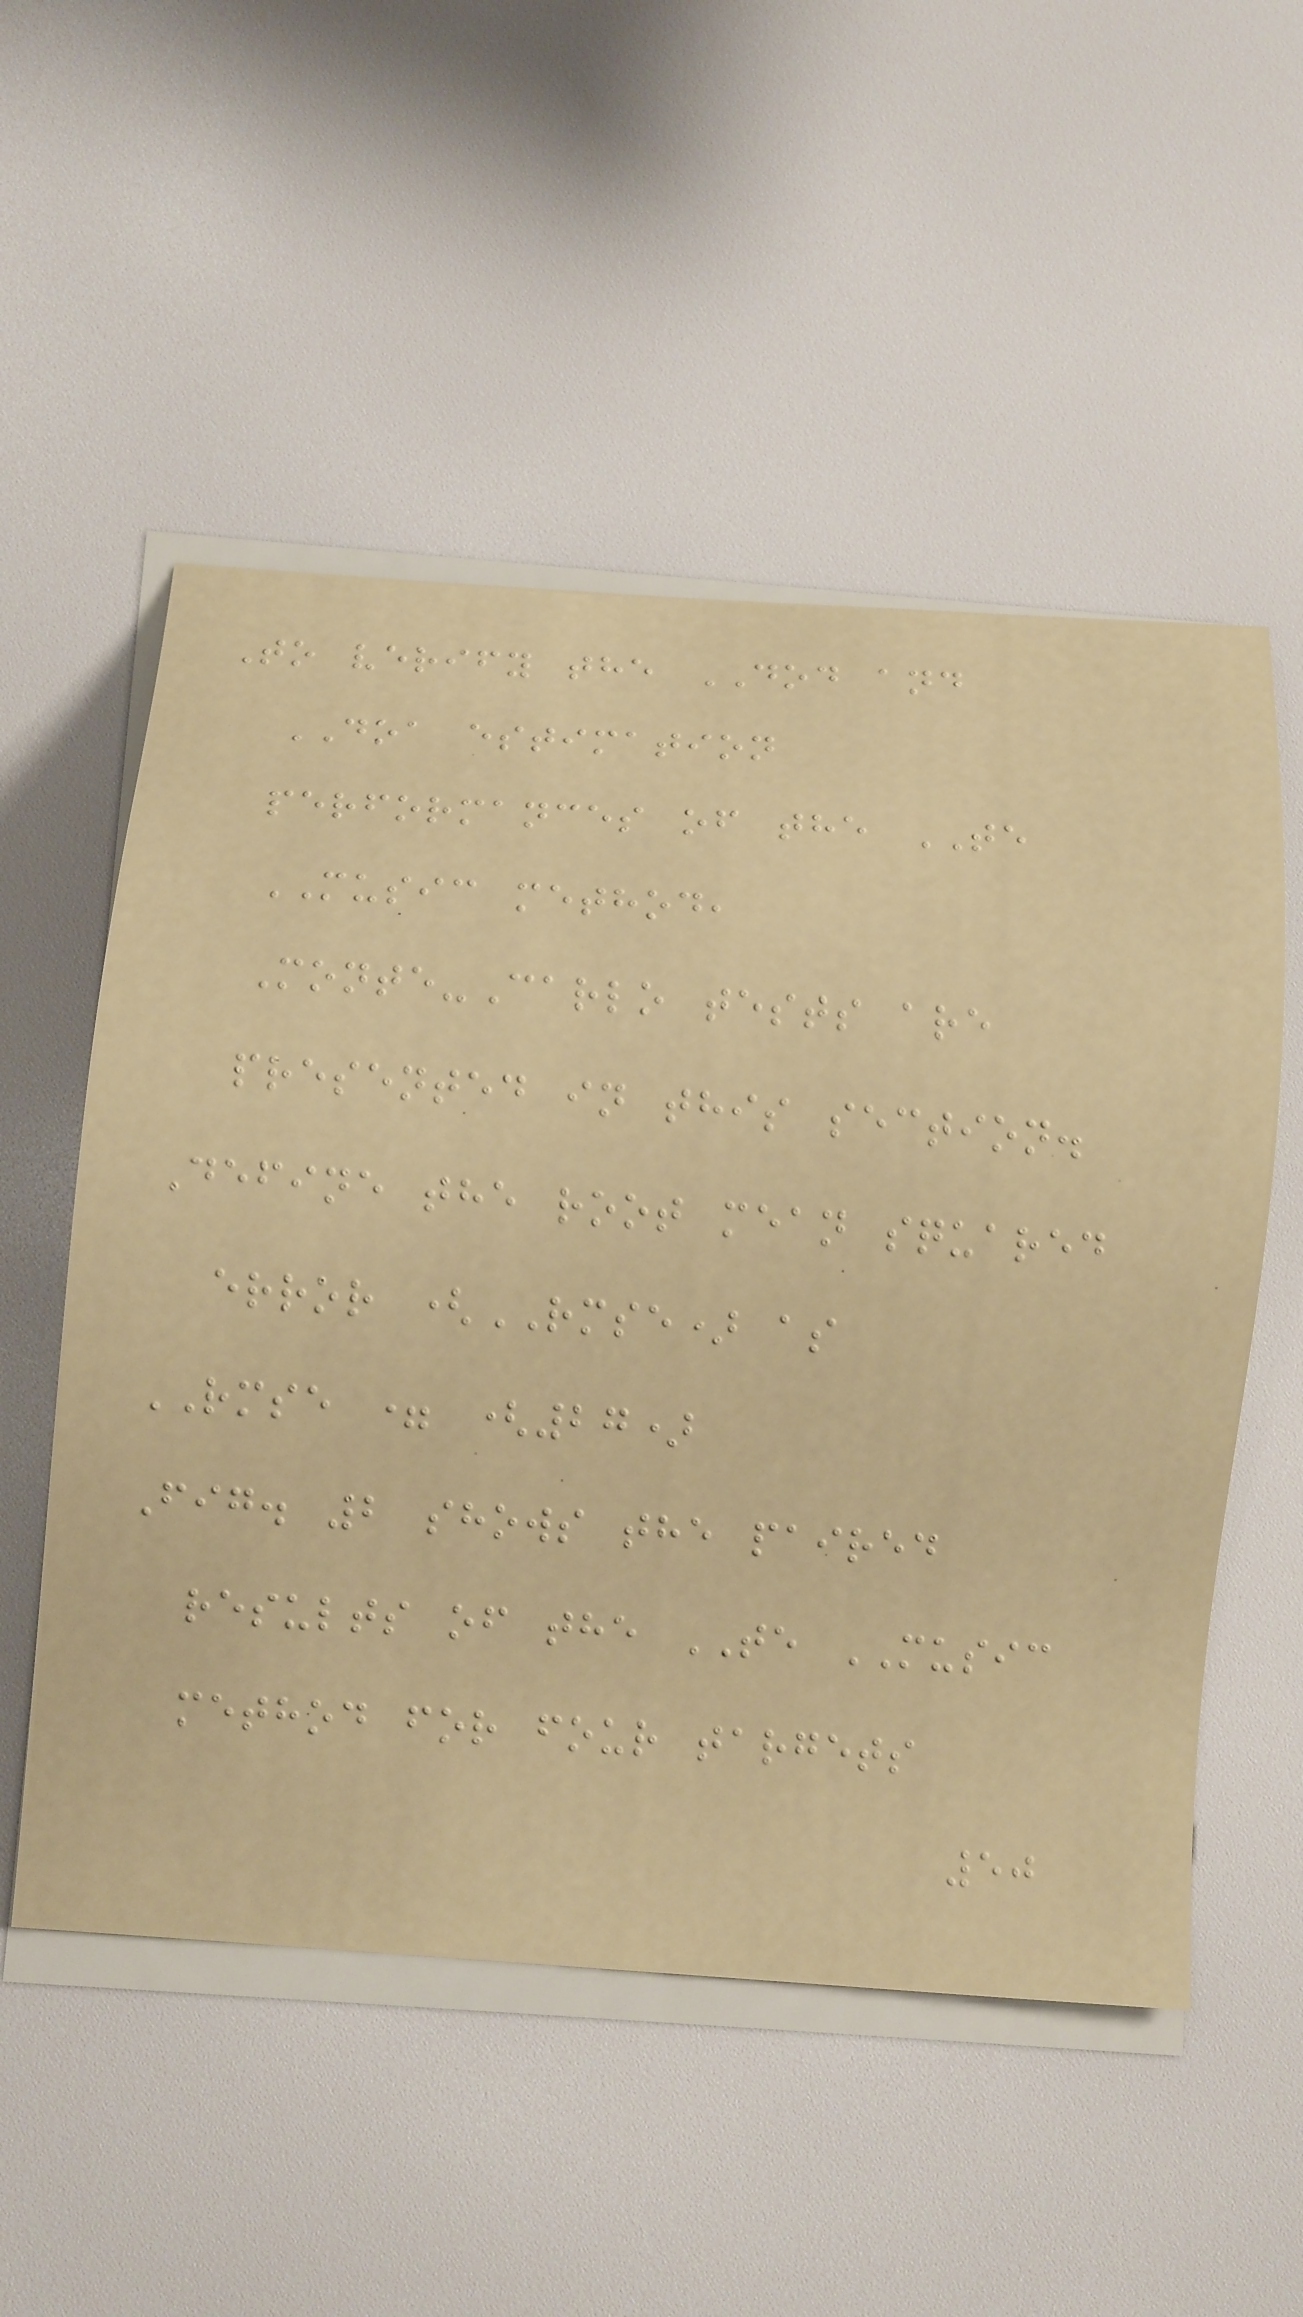To verify the DOD and
DOA estimation
performances of the TE
MUSIC method,
Monte-Carlo tests are
presented in this section.
Define the root mean squared
error (RMSE) as
RMSE = (27)
Fig. 2 shows the paired
results of the TE MUSIC
method for four targets
50
